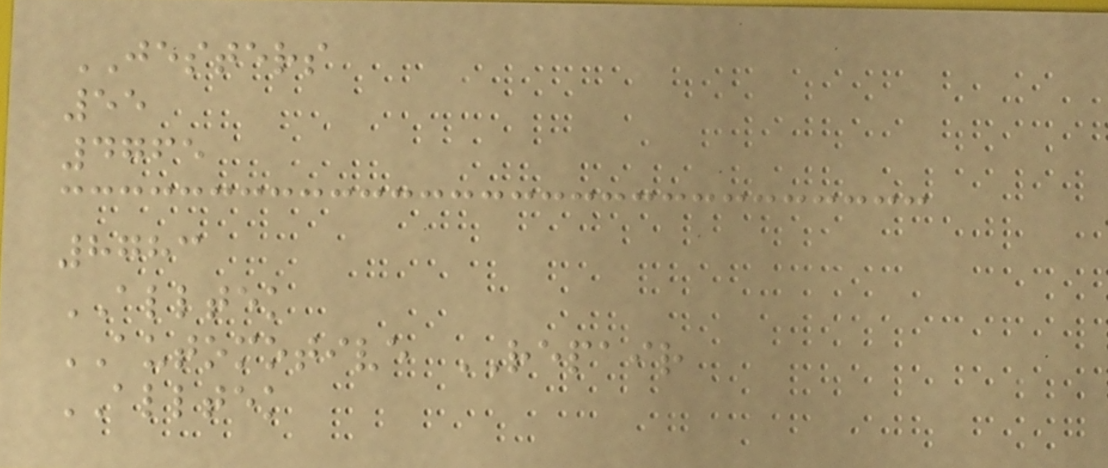JESTERS
55
4765
8783
ALLTEK
AUTOMOTIVE REPAIR
ALLTEK
